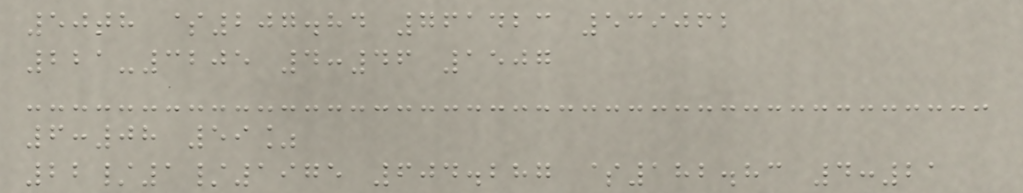50th $207.84 761423 539062
221-3205 4:46 1507
6:08 59%
22/1/1975 604.287 $182.83 4:21
